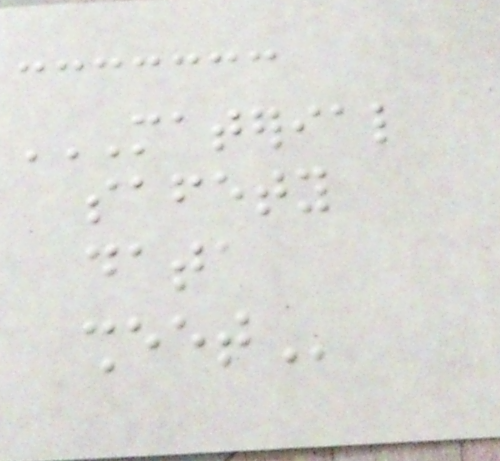MATERIAL
SAFETY
DATA
SHEET
